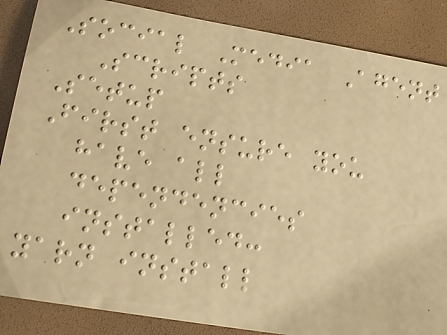Social Media Agent
Scripts
Setup
First ensure you
have all
dependencies
installed:
yarn install
